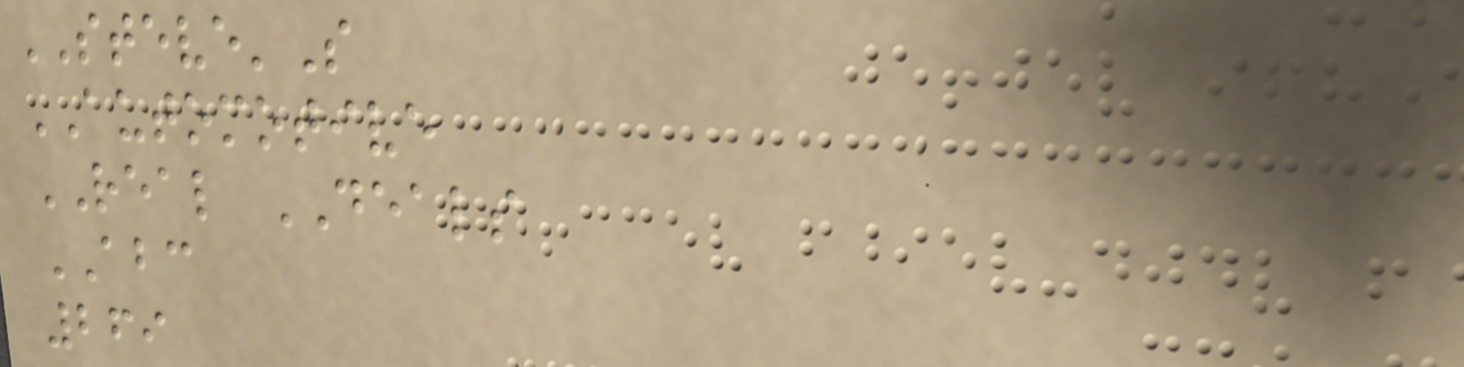STEVE'S
AUTOMOTIVE
REAL DEALS
ABC
269
